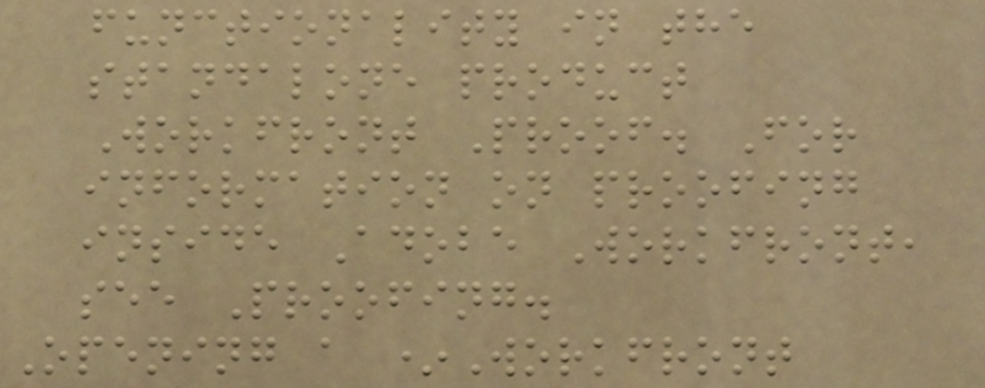functionality in the
standalone product
Workfront Proof. For
information on proofing
inside Adobe Workfront,
see Proofing.
Opening a *Workfront
